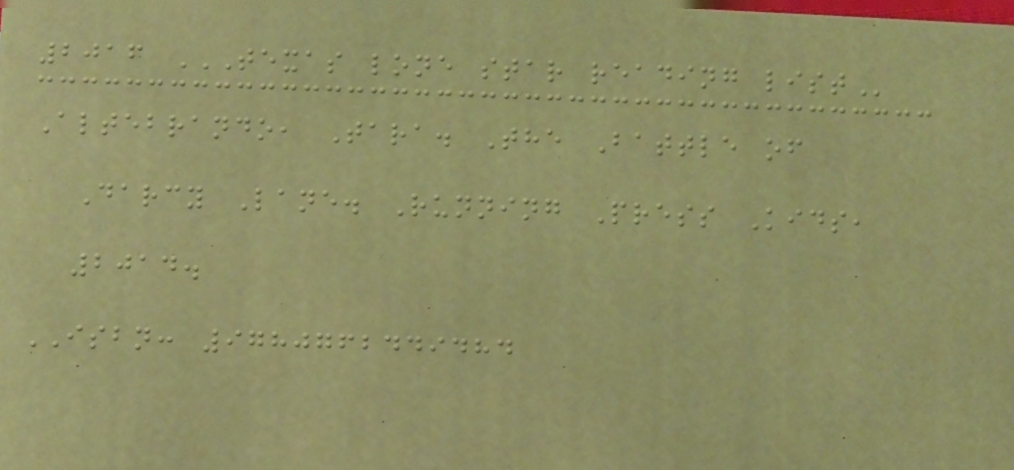2016 TEXAS LONE STAR READING LIST
Altebrando, Tara. The Battle of
Darcy Lane. Running Press Kids,
2014.
ISBN: 9780762449484
